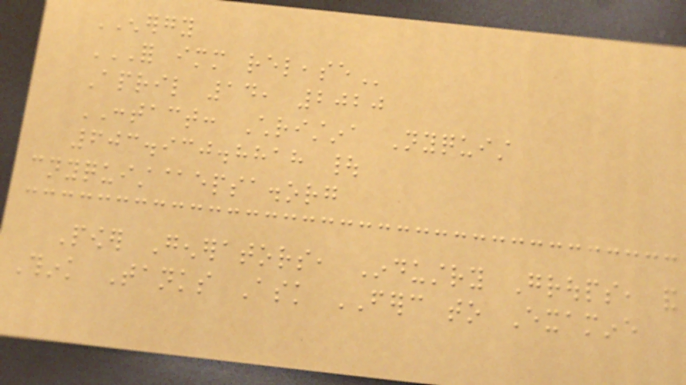ENERGY
FOR IMMEDIATE RELEASE
April 14, 2020
CONTACT: Christina Nyquist
603.930.8818 |
cnyquist@epsa.org
Power Generators, Industry Groups, and
Think Tanks Ask FERC to Examine
